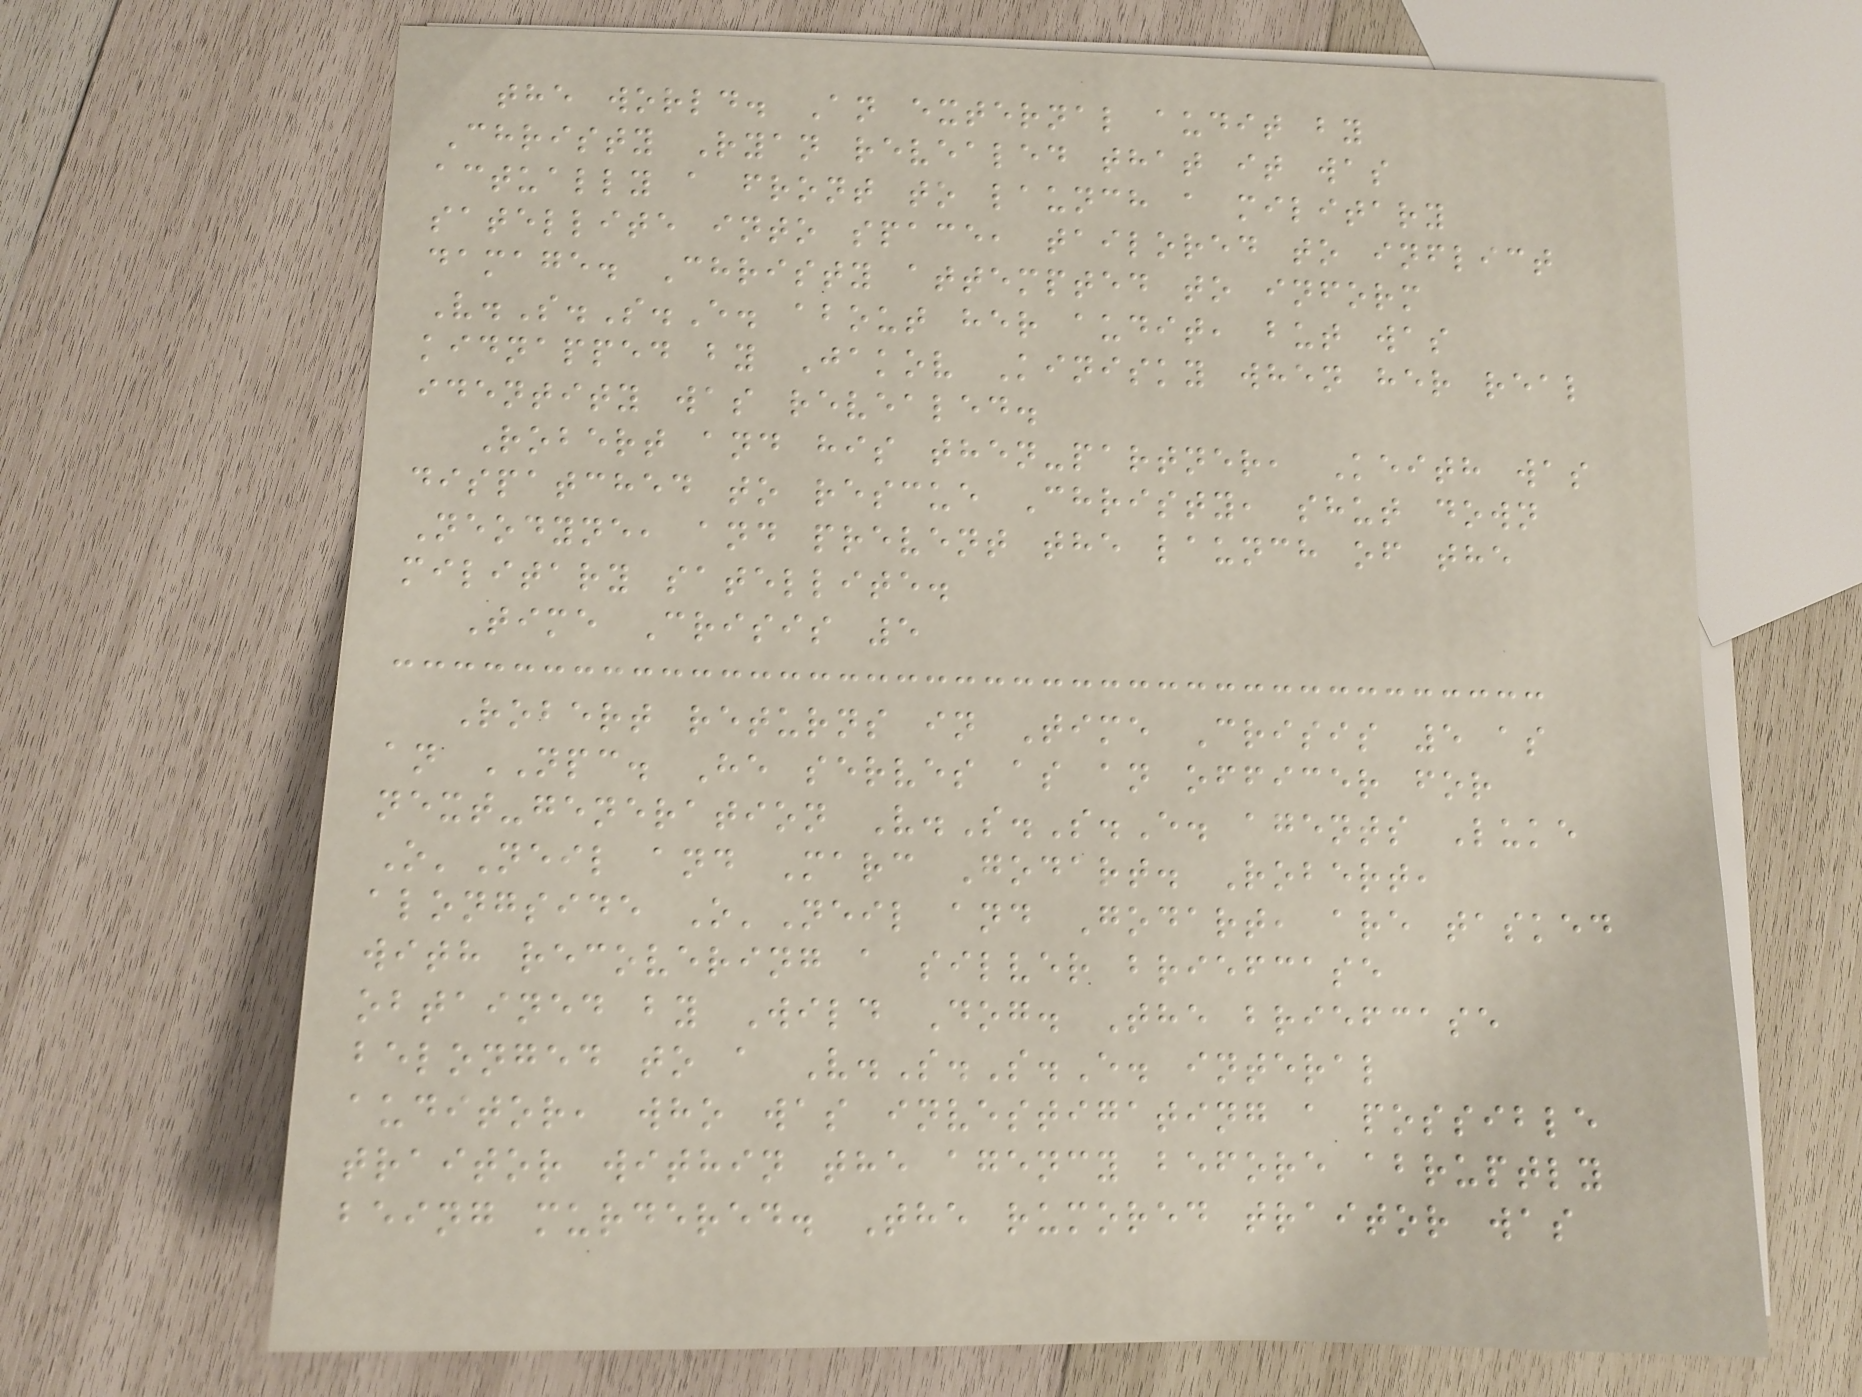the world. An external audit by
Christy Ryan revealed that it was
actually a front to launch a military
satellite into space, tailored to inflict
damage. Christy attempted to inform
V.S.S.E. about her audit, but was
kidnapped by Jakov Kinisky when her real
identity was revealed.
Robert and his then-partner, Keith was
dispatched to rescue Christy, shut down
Neodyne, and prevent the launch of the
military satellite.
Time Crisis 5
Robert returns in Time Crisis 5 as
an NPC. He serves as an officer for
next-generation V.S.S.E. agents Luke
O'Neil and Marc Godart. Robert,
alongside O'Neil and Godart, are tasked
with recovering a silver briefcase
obtained by Wild Dog. The briefcase
belonged to a V.S.S.E. interal
auditor, who was investigating a possible
traitor within the agency before abruptly
being murdered. The rumored traitor was
